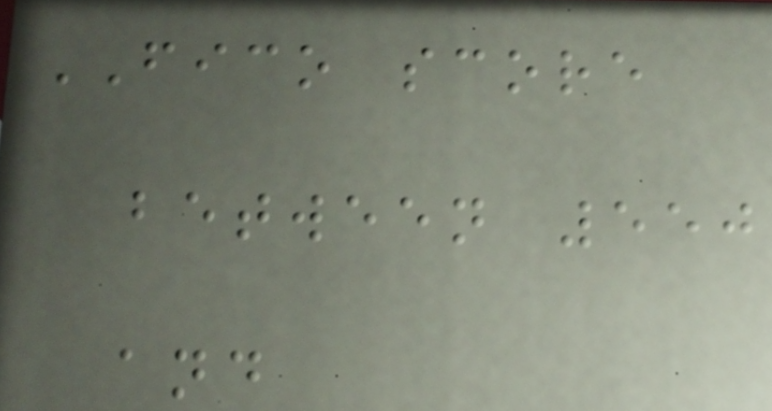FICO score
between 550
and
